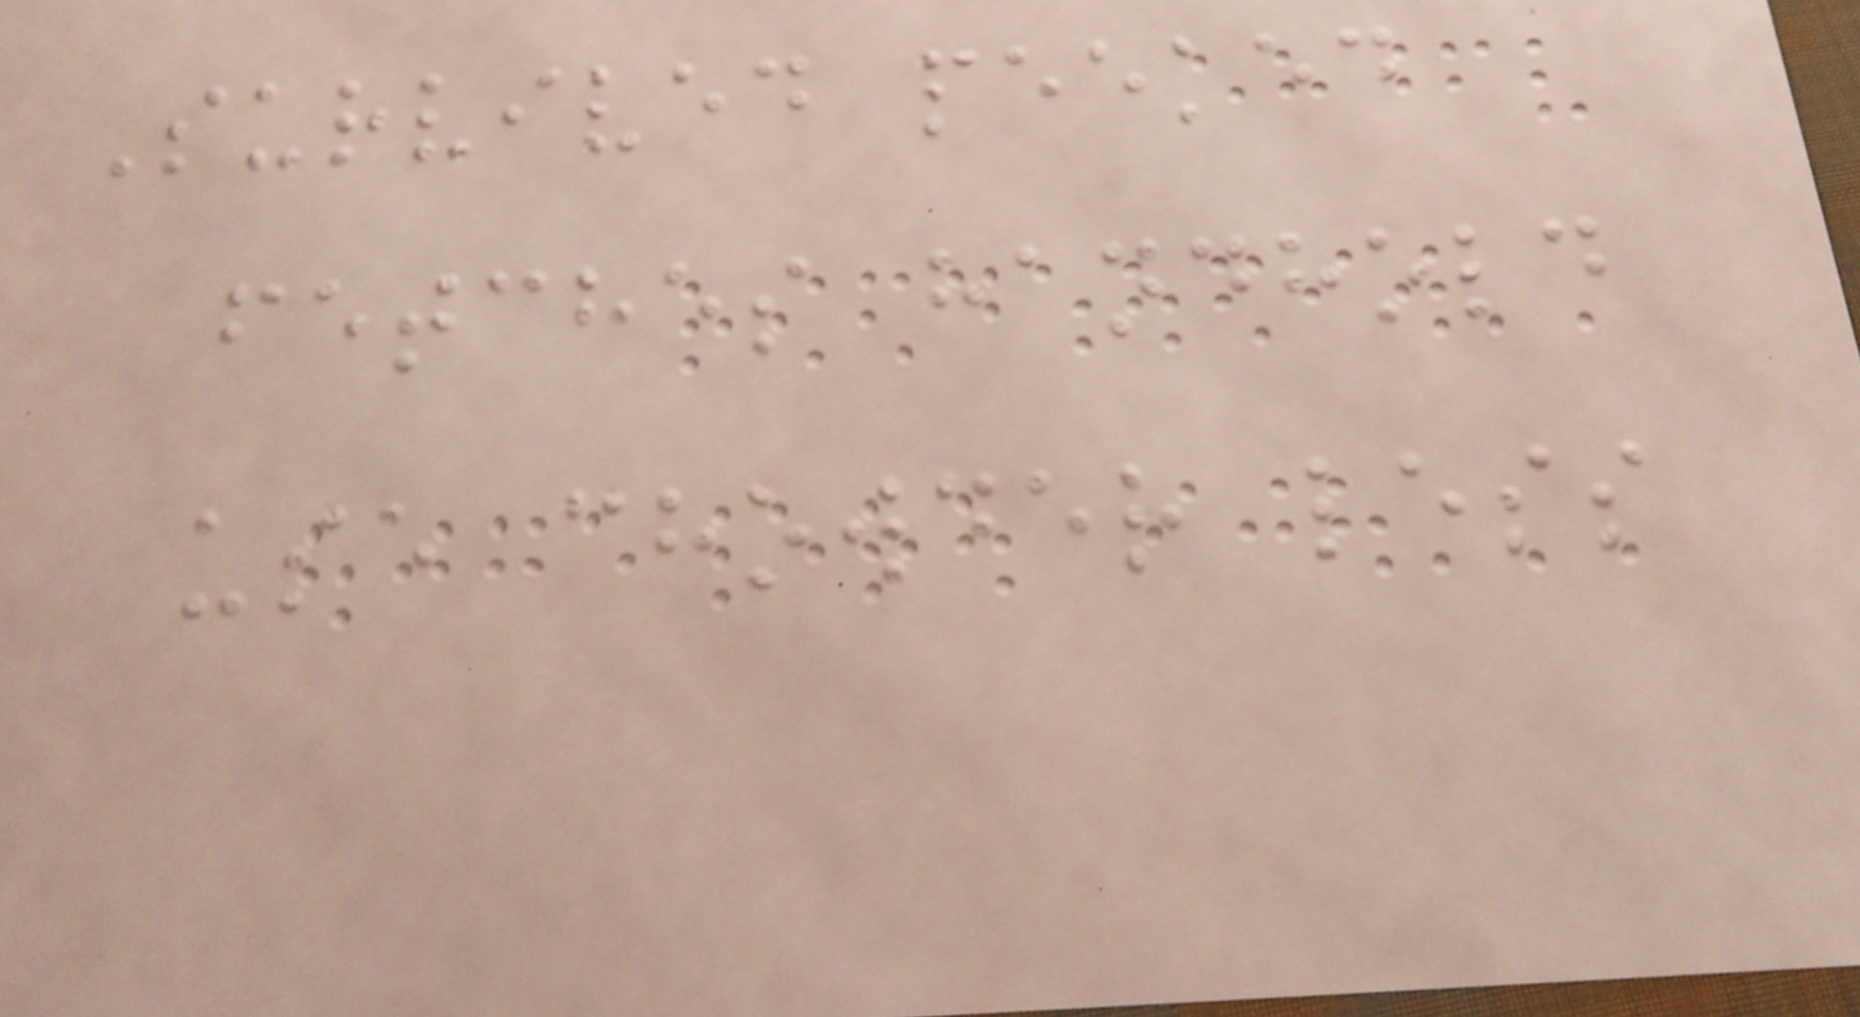Survived peeked
fetches handhold
use chowder less
